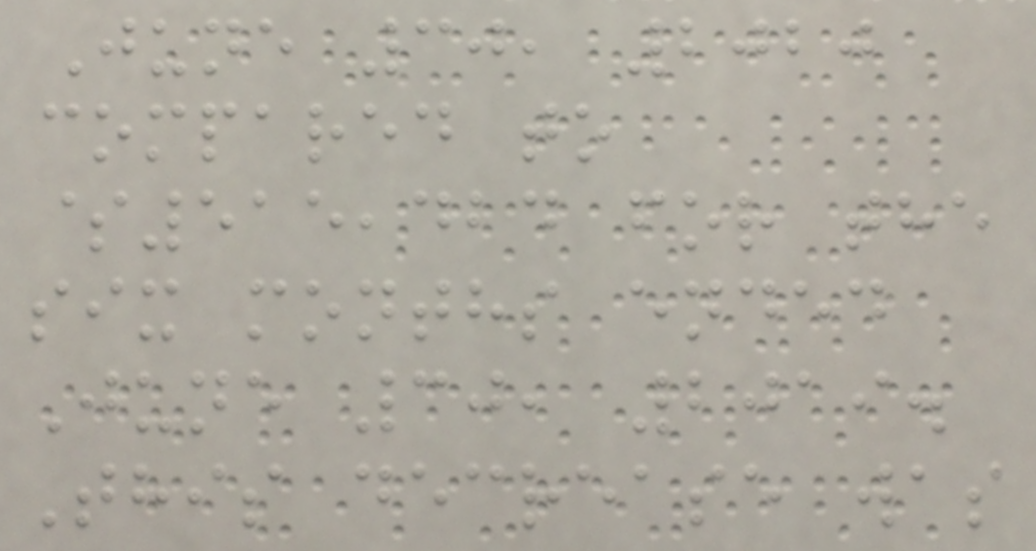June 30, 2020
compared to
$515,424 for the
six months ended
June 30, 2019.
This decrease was
